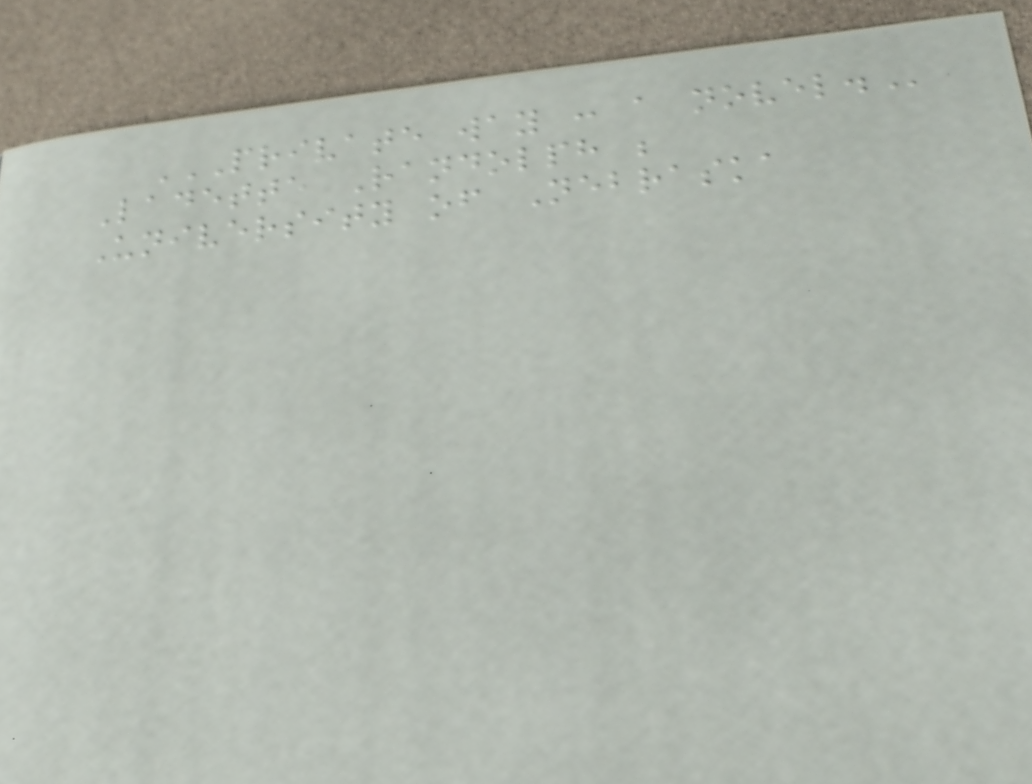PRIVATE WAY : A NOVEL.
Ladette Randolph ;
University of Nebraska
